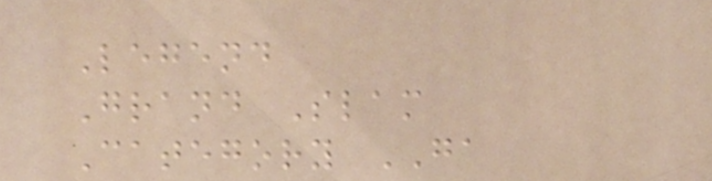Legend
Grand Slam
Category GA
